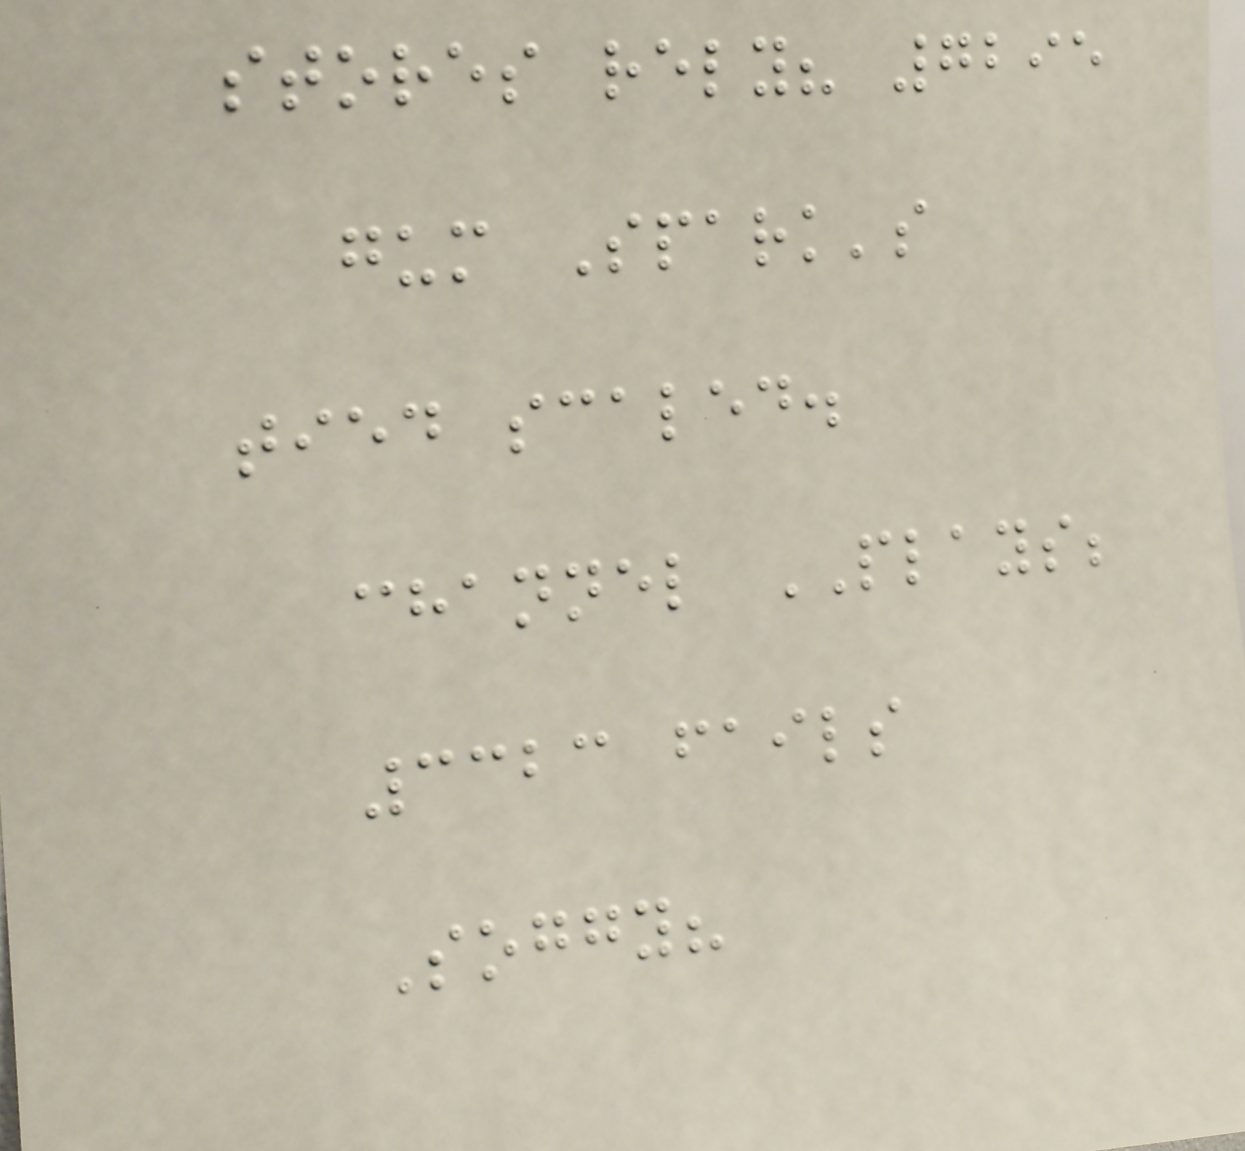stores rely? 7295
gum Spark's
tied scaled.
channel PLAYS;
3323 fails
Soggy?
